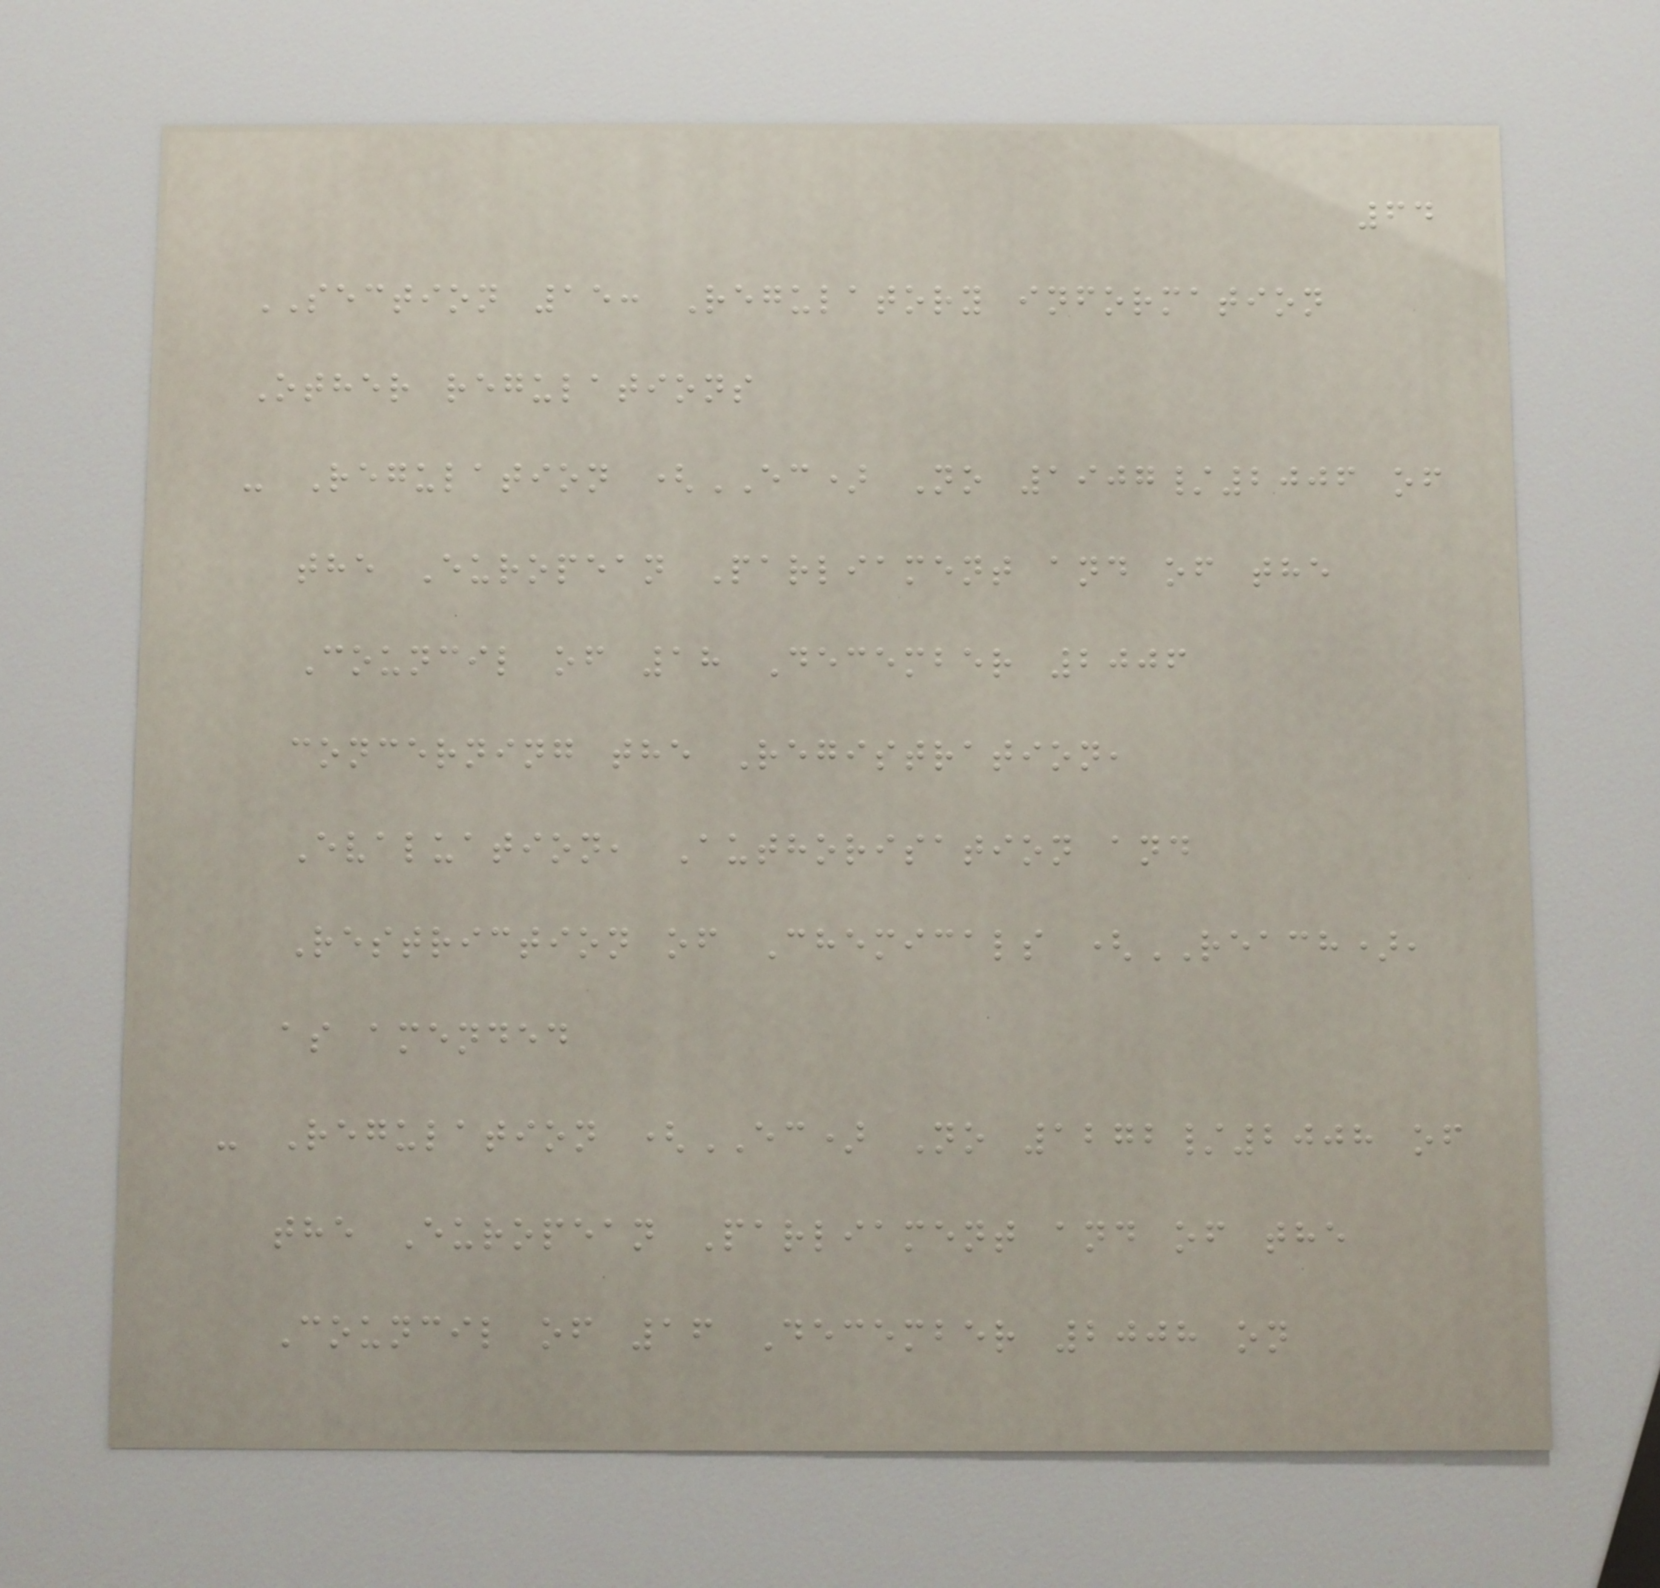64
SECTION 15: Regulatory information
Other regulations
- Regulation (EC) No 1907/2006 of
the European Parliament and of the
Council of 18 December 2006
concerning the Registration,
Evaluation, Authorisation and
Restriction of Chemicals (REACH),
as amended
- Regulation (EC) No 1272/2008 of
the European Parliament and of the
Council of 16 December 2008 on
